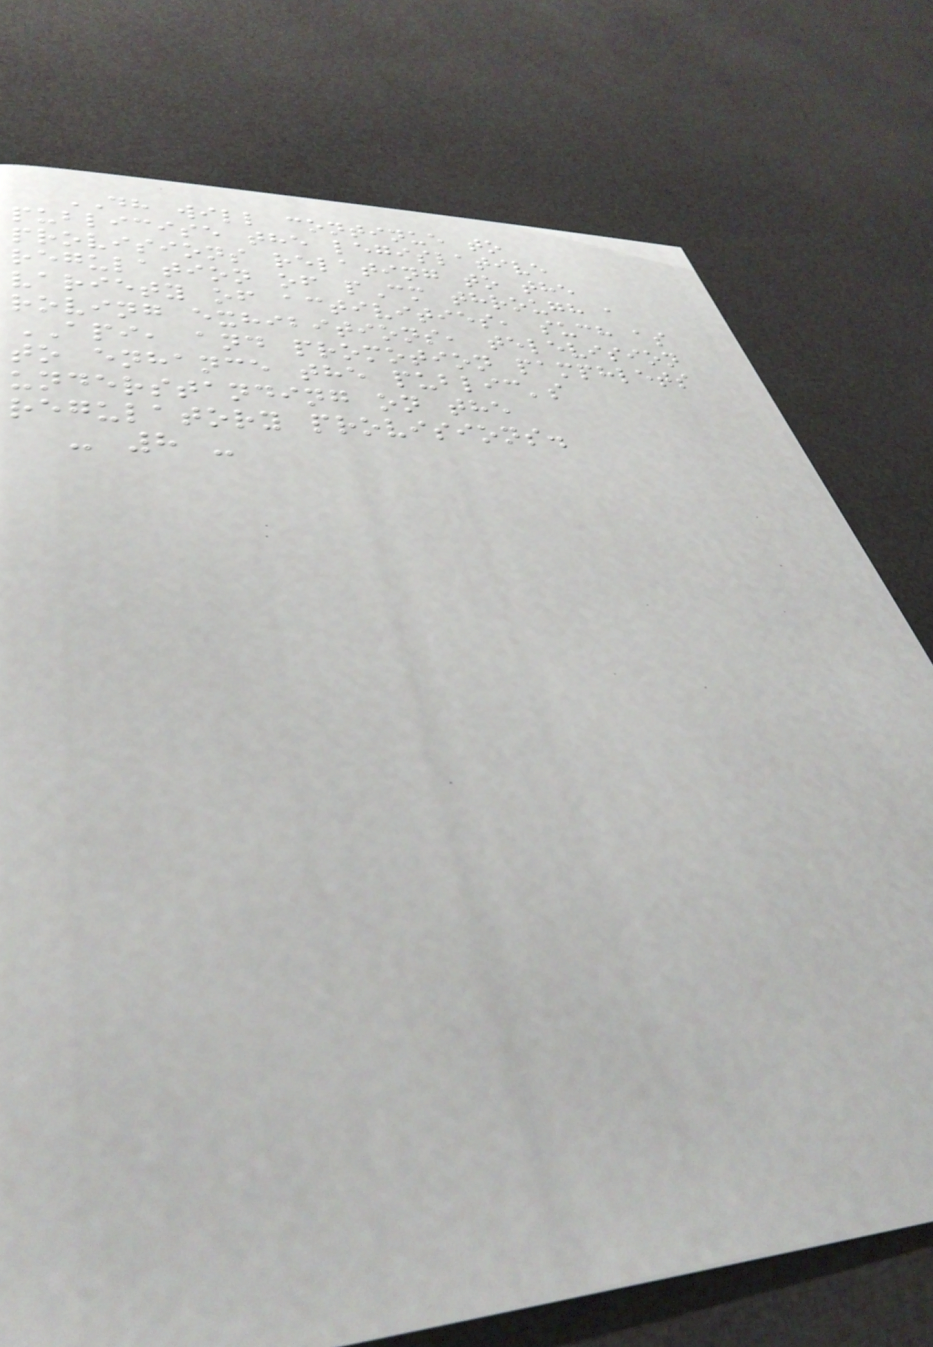DH will continue to
publicise the legislative
provisions relating to the
regulation of pCm through a
variety of activities, such as
roving exhibitions, television
API, and promotion pamphlets
to enhance the public's
understanding on the
regulatory provisions.
- 8 -
